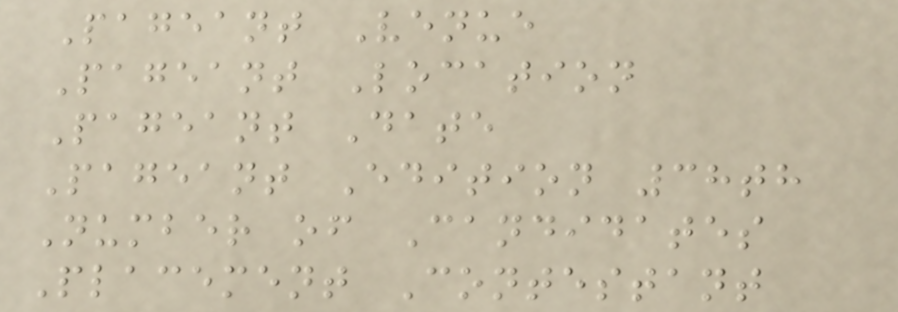Pageant Venue
Pageant Location
Pageant Date
Pageant Edition 38th
Number of Candidates
Placement Contestant
